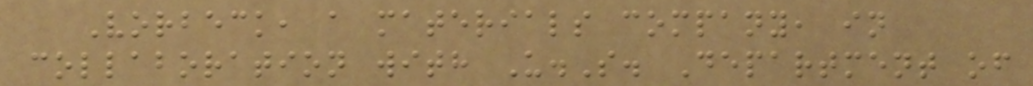Vorbeck, a materials company, in
collaboration with U.S. Department of
